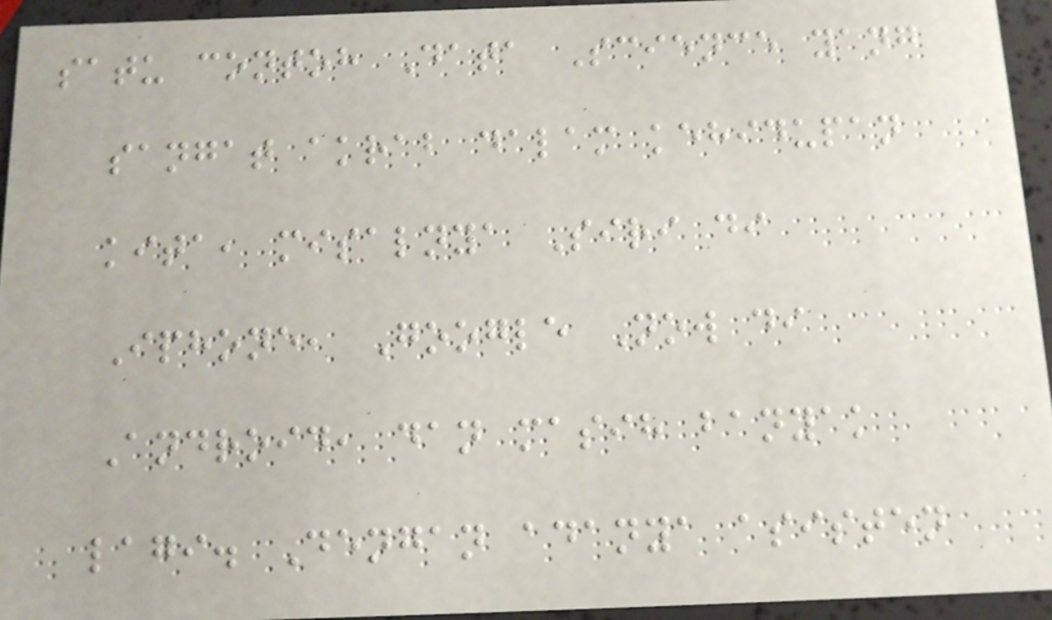satu contoh Data Science yang
sangat akrab dalam kehidupan
kita, misalnya Siri di
Iphone, Google Now di
Android, dan masih banyak
lagi. Dengan adanya asisten
